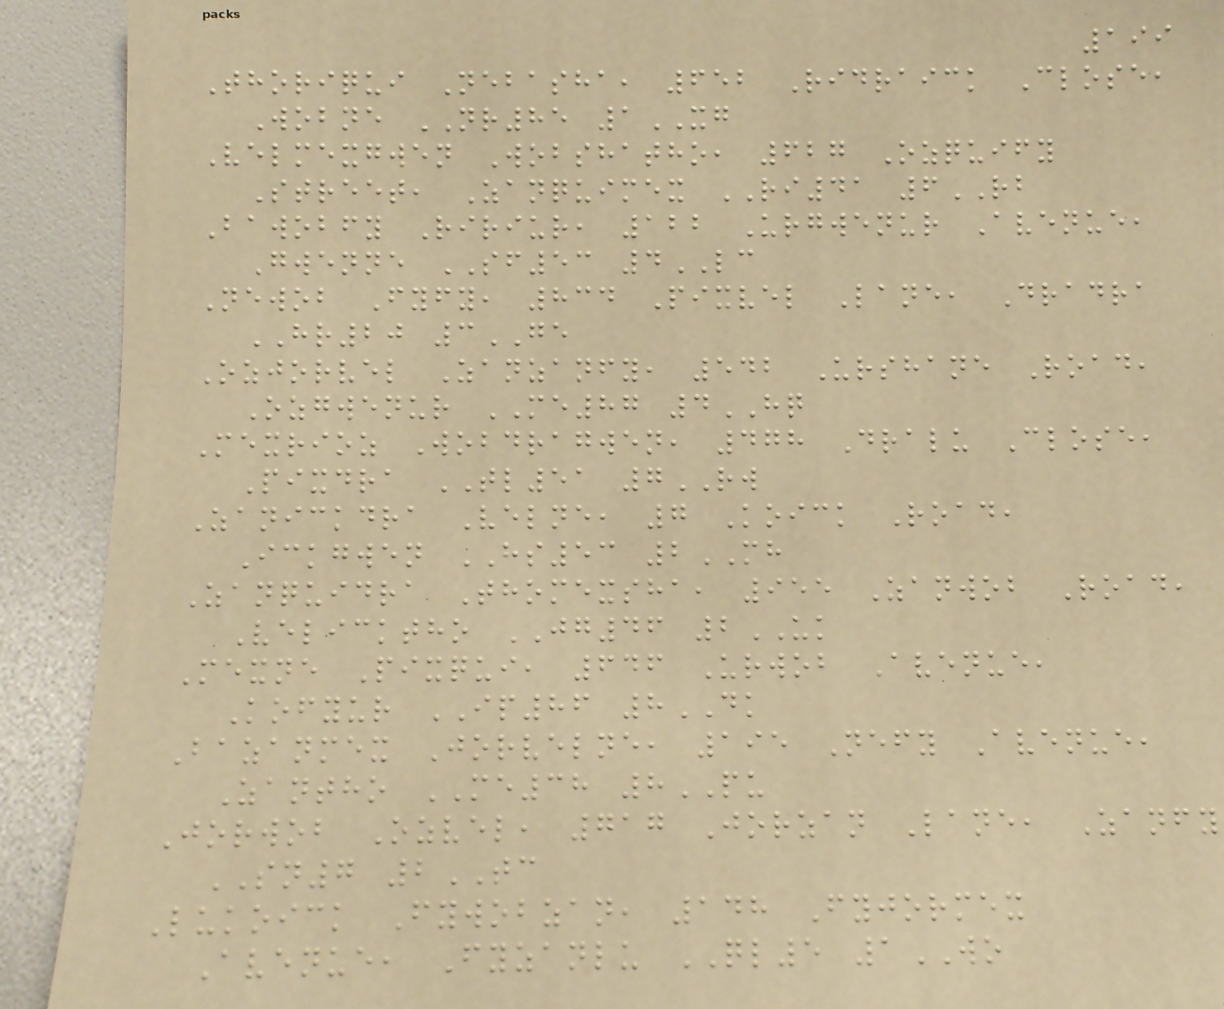199
Thoriqui Nebasha, 652 Ridraick Close,
Wobne NR85 1XG
Velmexgwen Wobshatho, 627 Ozquify
Street, Zanquimex RI41 6RB
Bawobfy Ririur, 122 Urgwenur Avenue,
Gwenne SF53 4LC
Newob Fyfy, 834 Pixvel Lane, Dradra
HR20 3GE
Ozjorvel Zanzanfy, 542 Urshane Road,
Ozgwenur ME87 4HQ
Mexrioz Wobdragwen, 478 Dralu Close,
Pixdra TL51 7RW
Zanickdra Velne, 7 Koick Road,
Ickgwen HS53 2MH
Zanquidra Thomexsha, 955 Zanwob Road,
Velicktho JG46 2UK
Mexne Pixqui, 646 Urwob Avenue,
Kofyur IP86 8DK
Bazanmex Jorvelne, 195 Nefy Avenue,
Zantho ME38 8PU
Jorwob Ozvel, 717 Jorzan Lane, Zanfy
SN7 2TC
Lukoick Fywobzan, 148 Fyjormex
Avenue, Fyzanlu QL5 1WO
